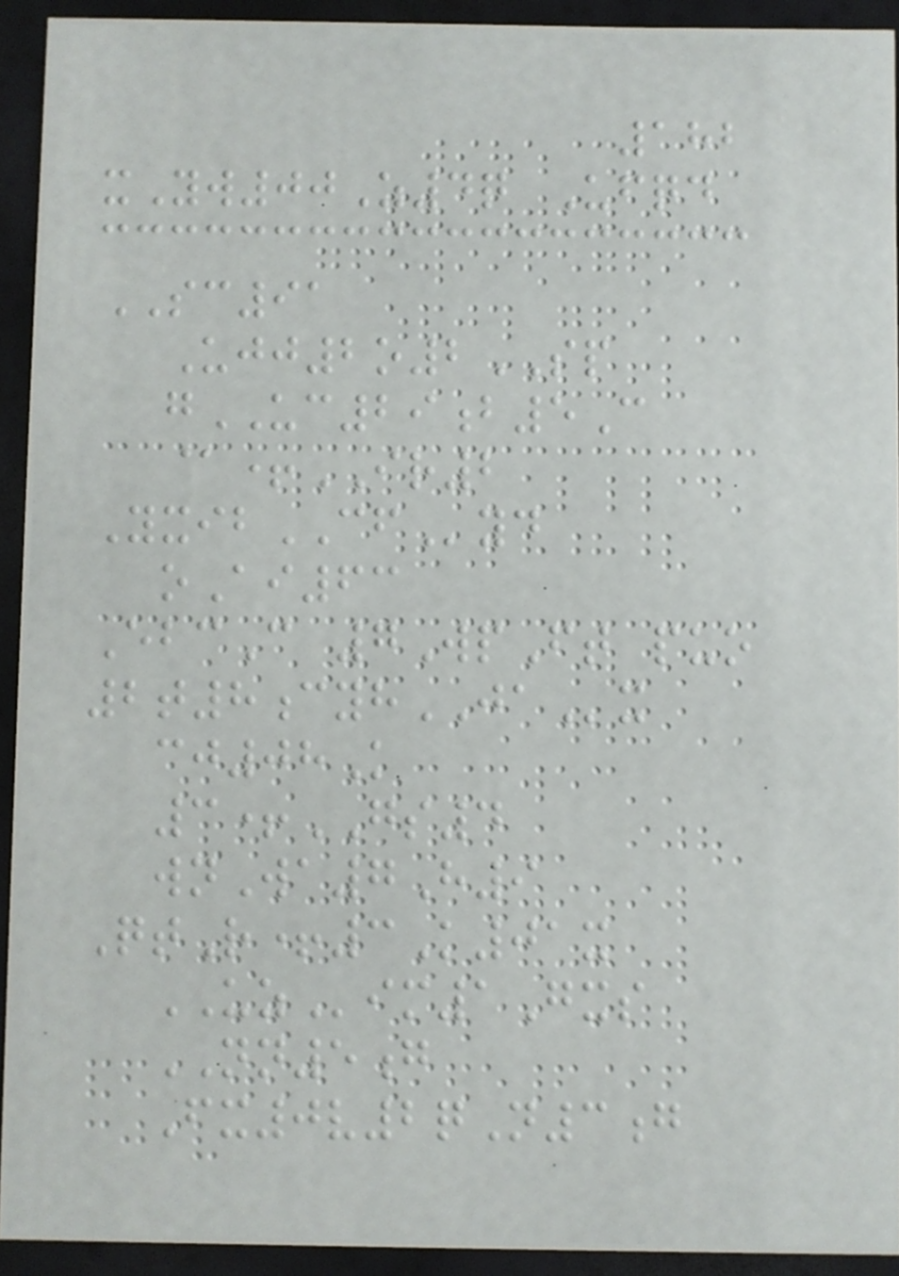182
xYw00Z4q Ufqd
SC91
Ujj2o2SP
gUC29b5C
@+IR2
YxibCFyd
oAi63
EbcC 7WpFt puo
2t8cyhJAx
cj08K
3+GS4
wnWa7H9
QtR+3K01x
UZim1Gxs
NN5g
Fx0v2qN3g
